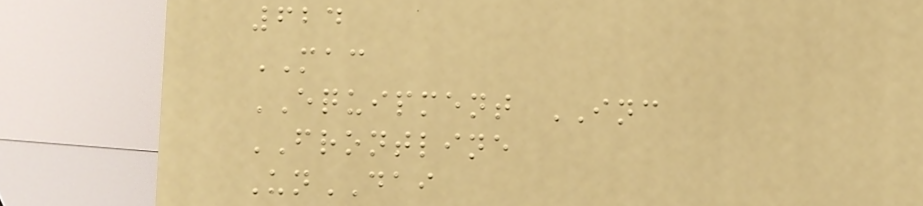624
MAC
EQUIPMENT INC
FRONTLINE
UnDAI
